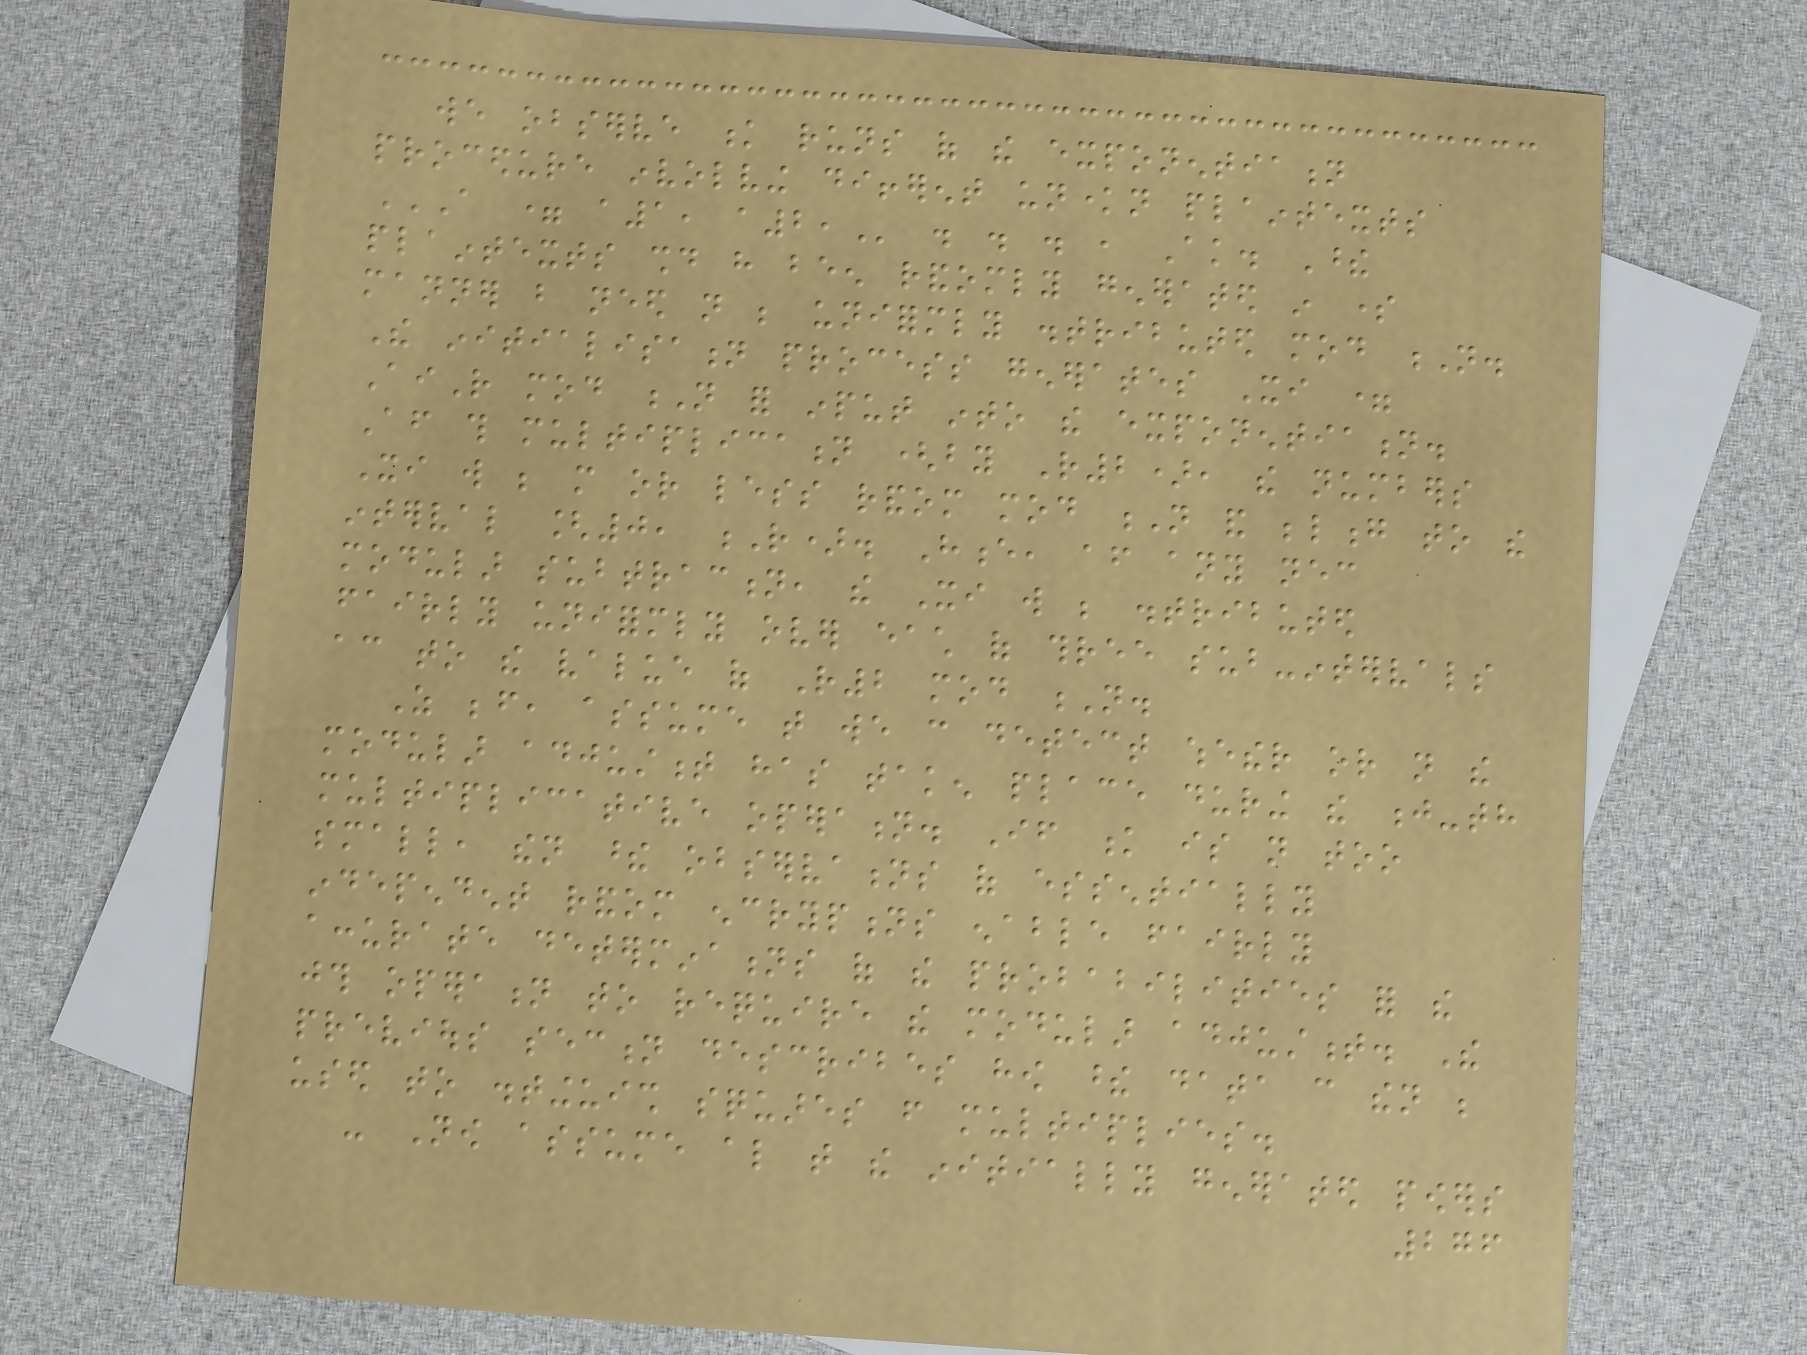we observe k runs of the exponentiation
procedure involving different unknown plaintexts
A = A1, A2, . . . , Ak. These
plaintexts should have been randomly generated in some
manner but need not be uniformly distributed mod N.
The initialisation process generates Xi =
AiR mod N for input into the exponentiation.
After this multiplication (by R2), the numbers
Xi will be more or less random mod N and belong to the
interval [0, R). Hence, after any necessary
modular subtraction, the Xi will be distributed
fairly uniformly over each of three sub-intervals
according to the value of R2 mod N.
As before, assume that we can detect whether or not the
modular adjustment has taken place during the j-th
multiplicative operation. If k is not too
small, then these observations of essentially
independent random encryptions enable fairly
accurate determinations of the probabilities for the
jth operation to require the modular adjustment. The
previous section describes how these data can then be
used to distinguish squares from multiplies.
- Now assume also that the initially generated powers
276
